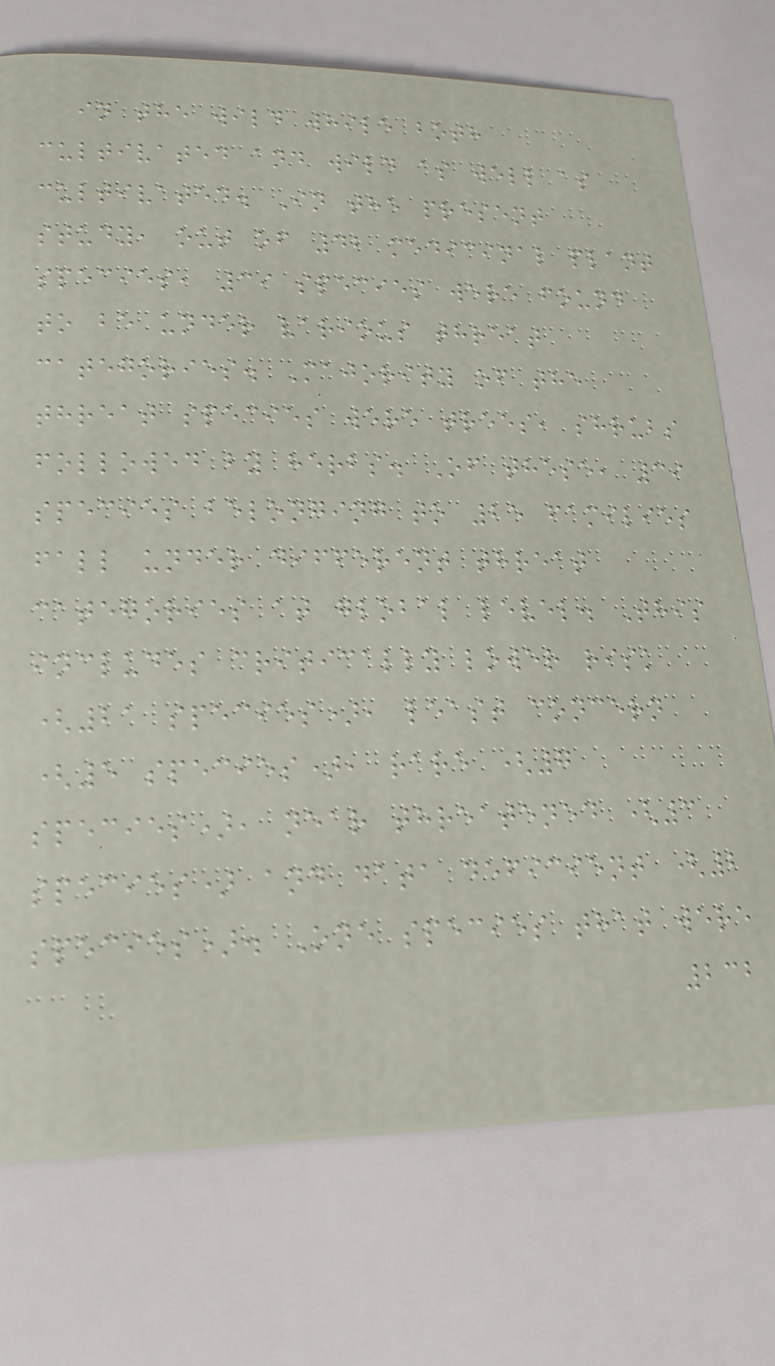in the wild while both
cultivated and wild as well as
cultivated. In the present
study, out of 42 medicinal plant
species, 39 species were found
to be under various threat
categories. Majority of the
threat species were trees, shrubs
followed by herbs. Of these, 39
species belonging to 25 families
fall under different threat
categories at global level. This
includes critically lower risk
(21 species), least concern
(5 species), rare (7
species), near threatened (3
species) and data deficient (2
species). One species that were
232
